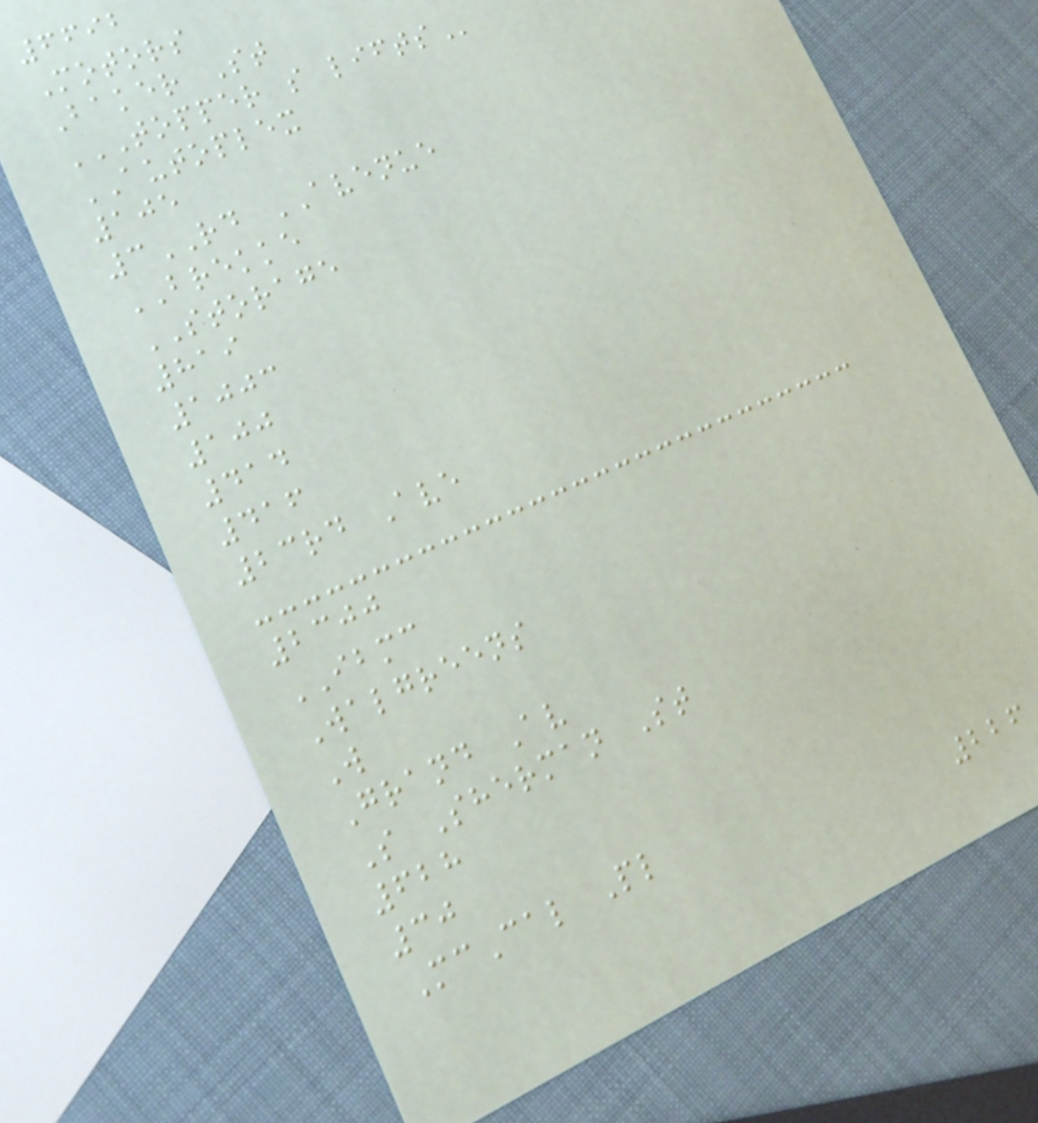6692
Motors
Baker St
TOPPER S LIFTS
AUTOPLEX
105
3RD AVENUE
BREKKE
STORAGE
819
1003
100
414
416
23rd Ave
2300
IBMC
Walgreens
W
Grand Av
S Sherman St
628
30
McCal Pl
226
